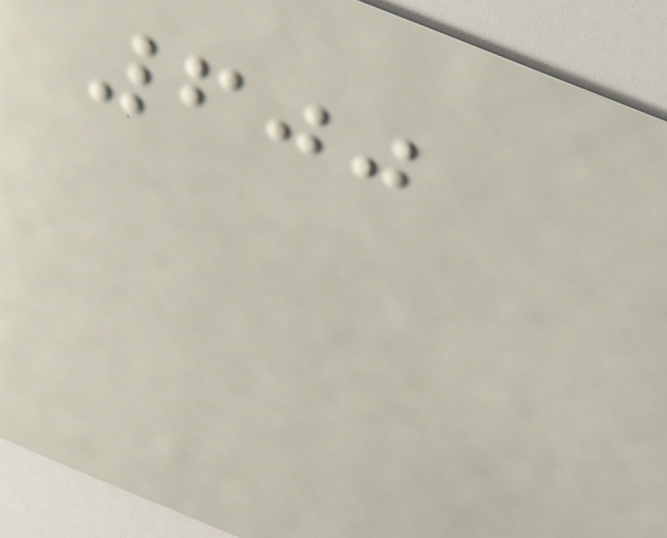600
